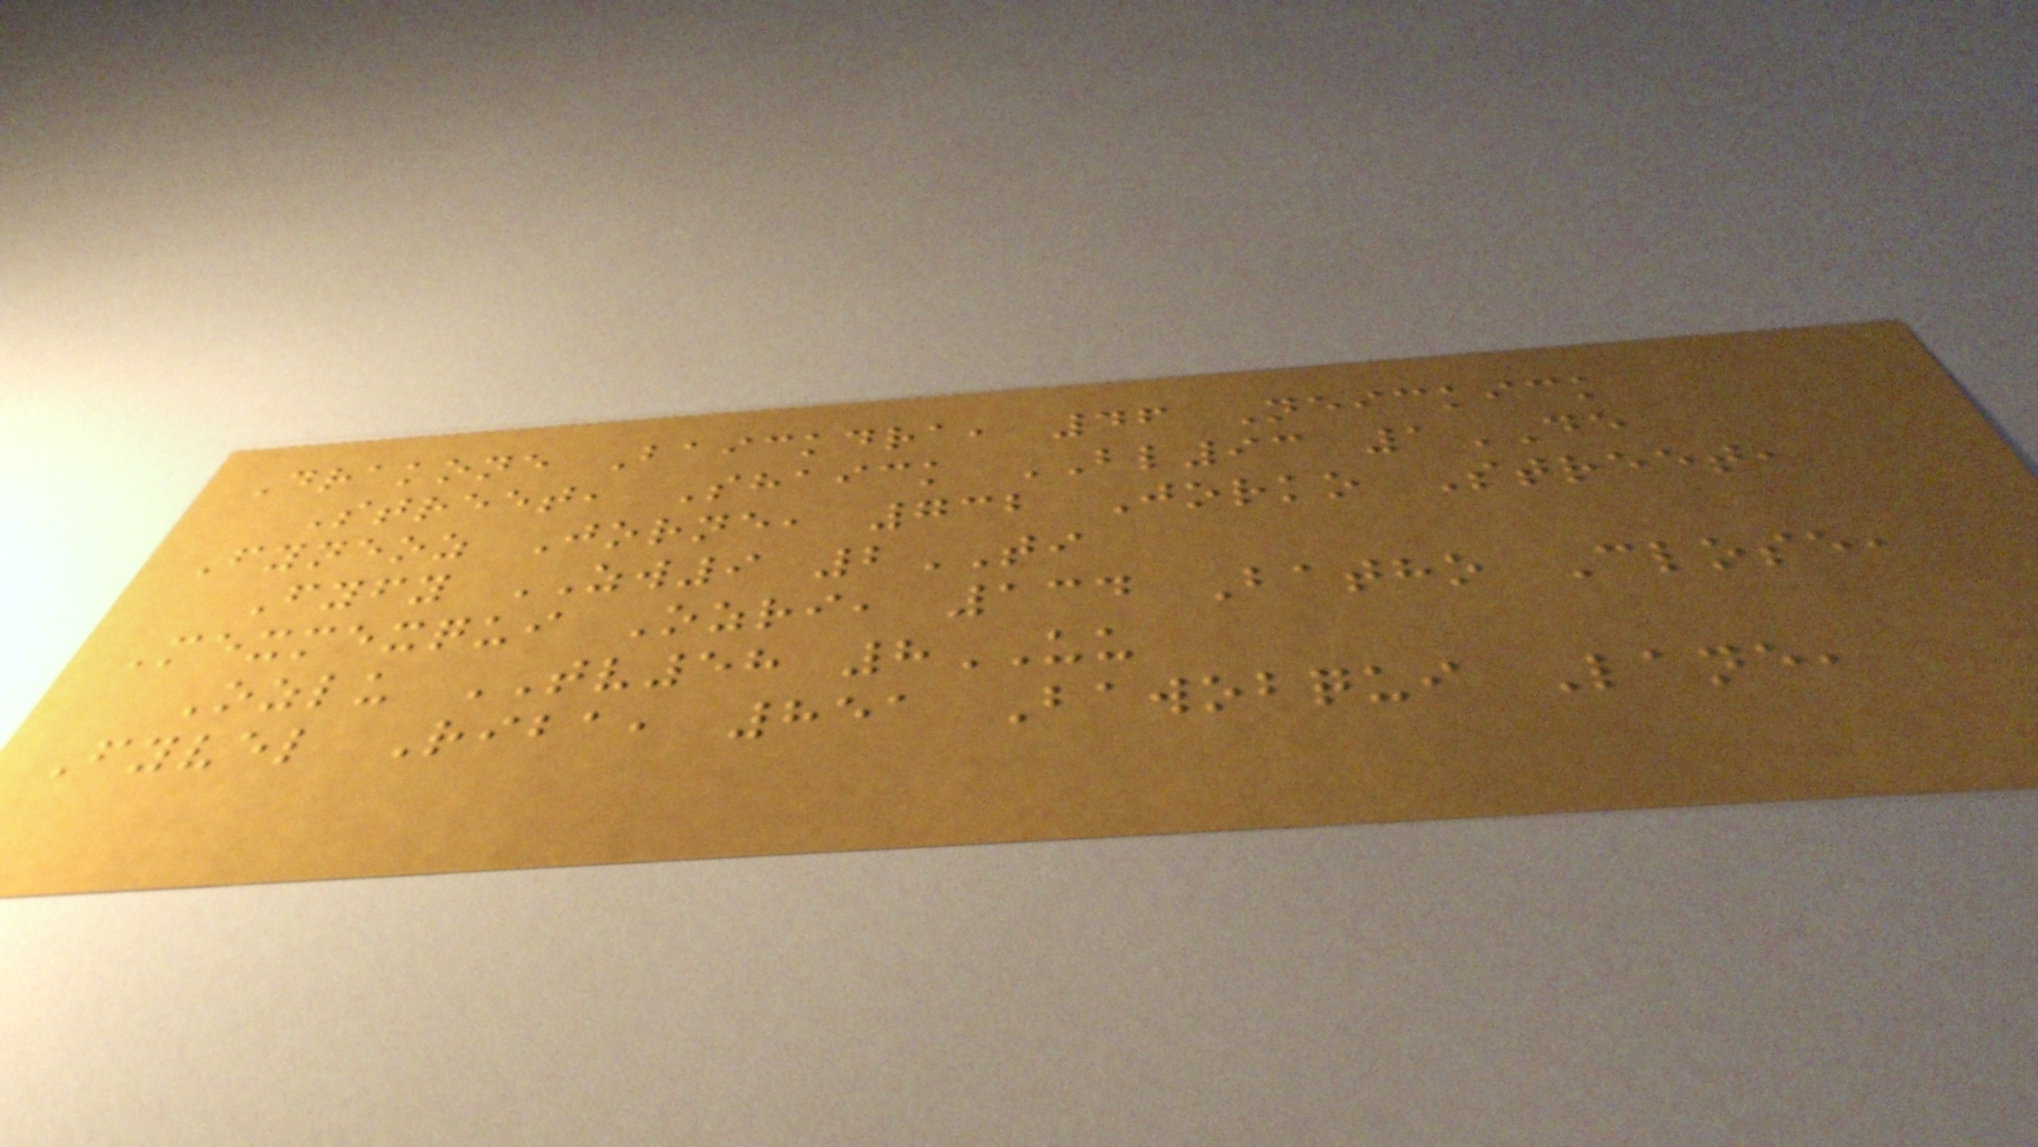Drakone Baickdra, 46 Neickick
Street, Shaick BL93 1DE
Fyneoz Jorne, 732 Jorko Street,
Fyfy ZW9 2TI
Mexmexqui Ozri, 134 Batho Close,
Ozlu TV58 8UU
Fyvel Riba, 851 Bawobqui Lane,
